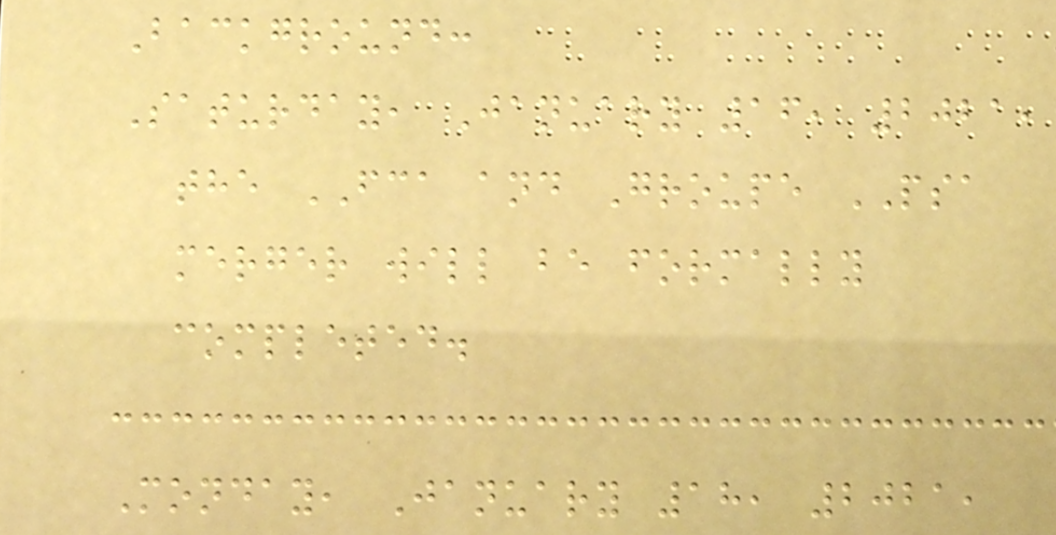Background:
Saturday, January 16, 2021,
the FCA and Groupe PSA
merger will be formally
completed.
Monday, January 18, 2021,
